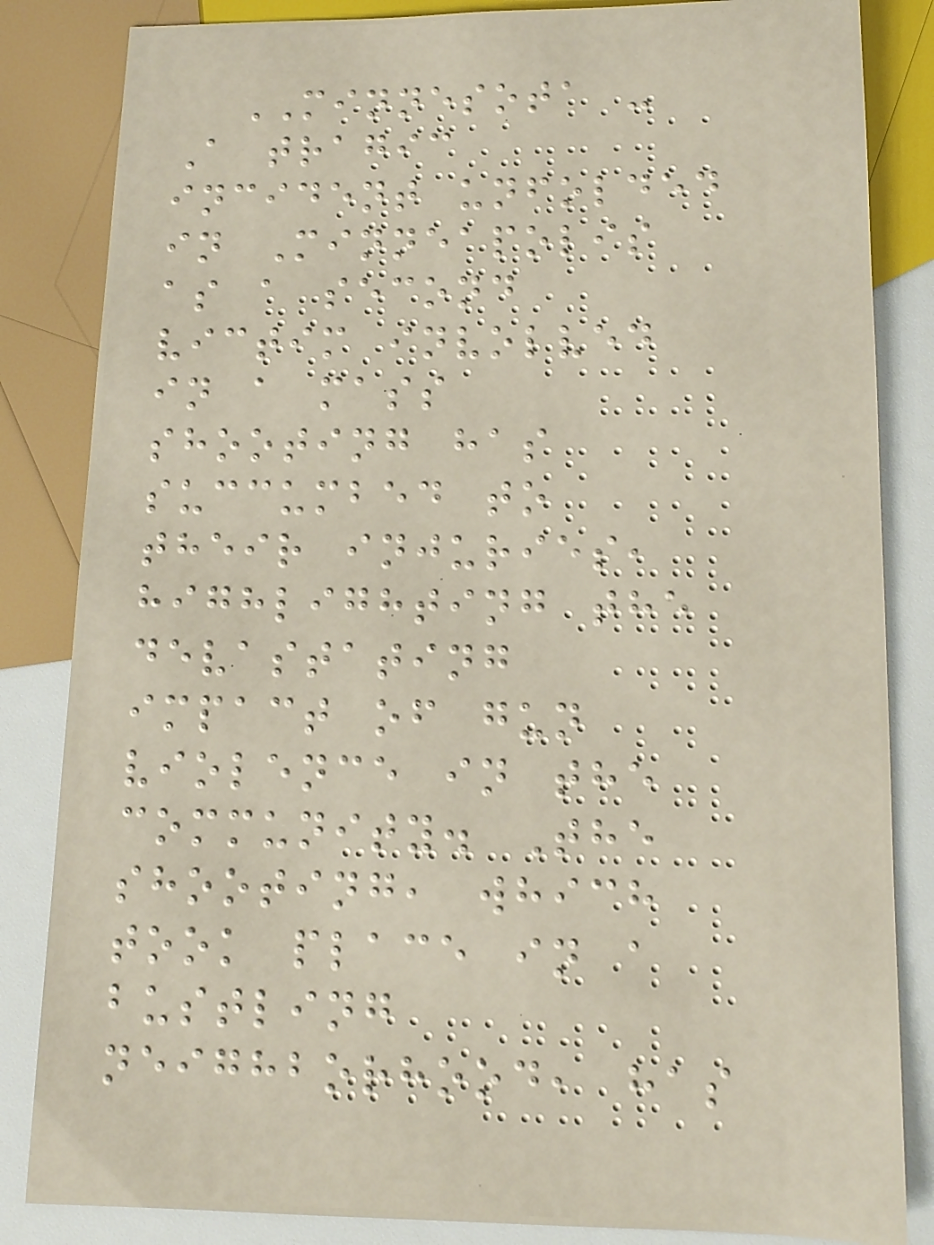MINNESOTA -
A tragic
incident unfolded
in Minneapolis
as a second
victim involved
in a mass
shooting has
succumbed to
their injuries,
highlighting the
devastating
impact of gun
violence in the
community. The
shooting, which
took place in a
bustling
neighborhood, has
